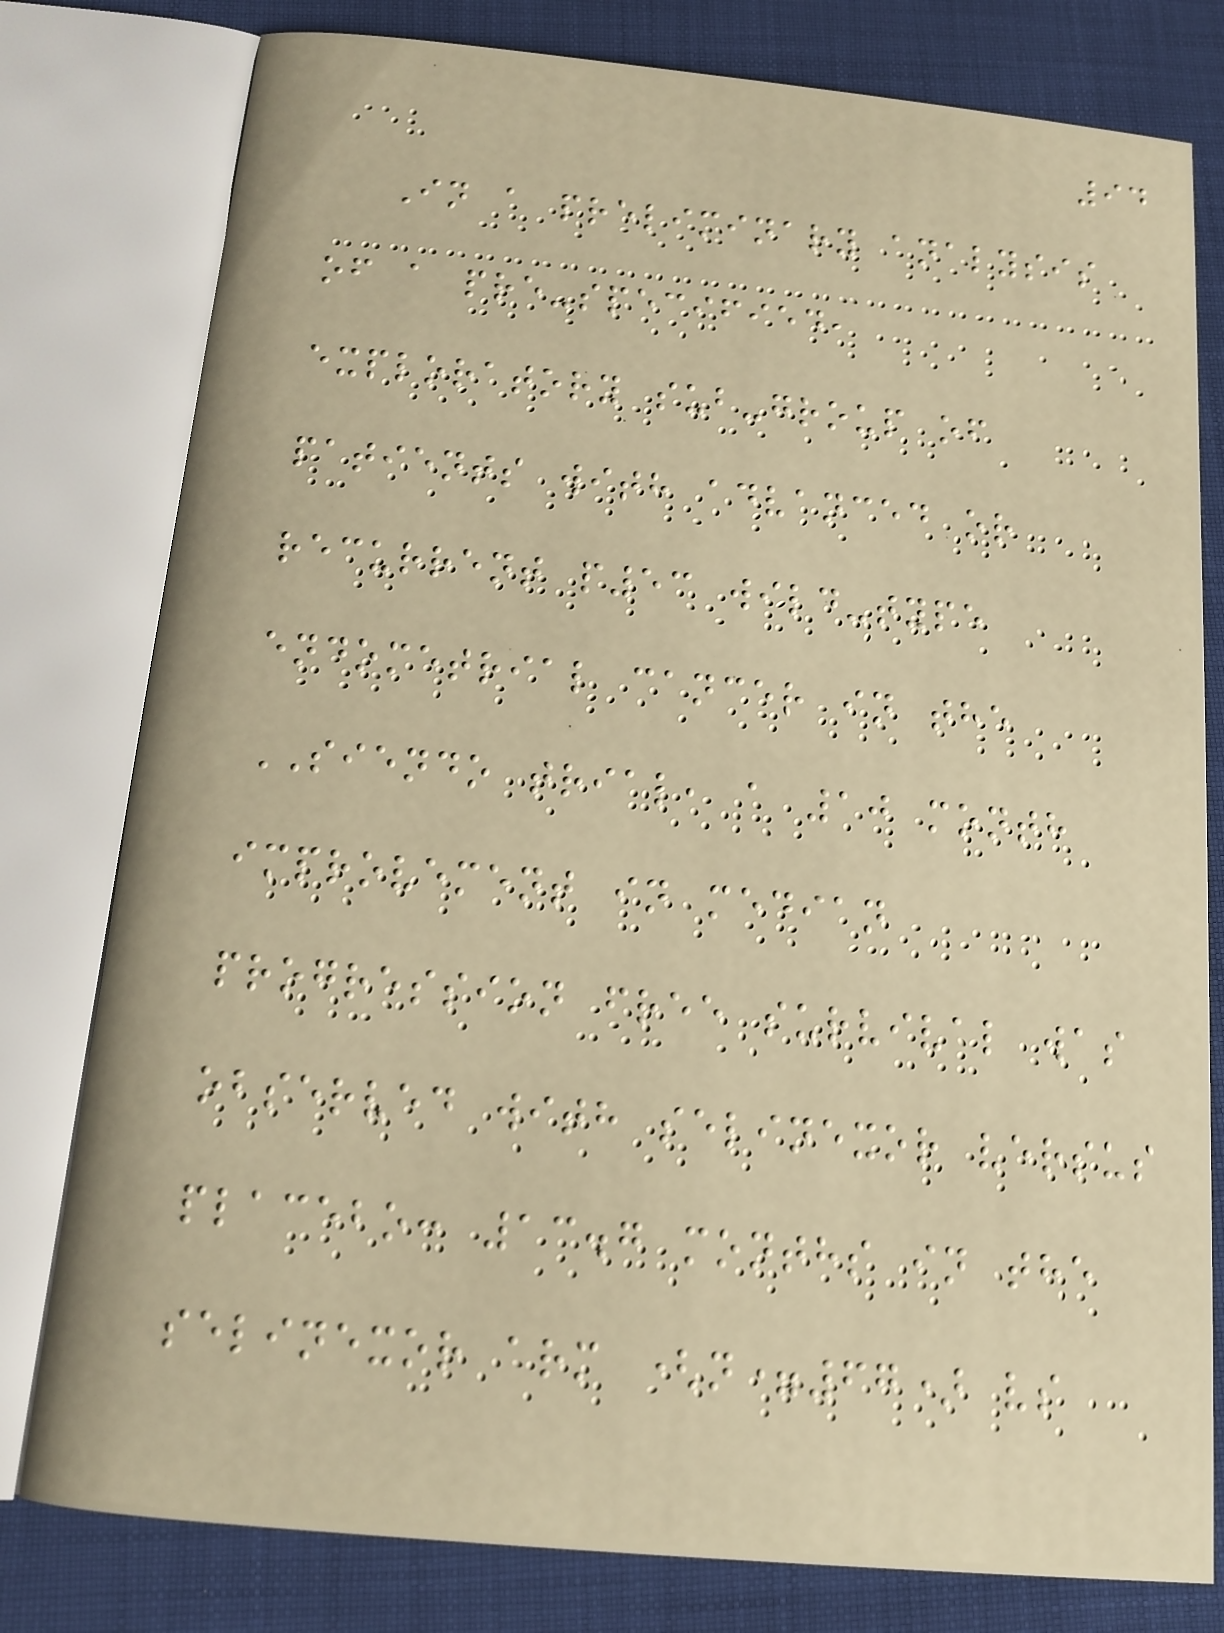94
In a preliminary analysis
of a pre-specified,
exploratory sub-group of
patients with advanced or
recurrent p53 wild-type
endometrial cancer in the
SIENDO trial, a 10 month
improvement in median
progression free survival was
observed with selinexor versus
placebo: 13.7 months in the
selinexor arm (n=67) vs
